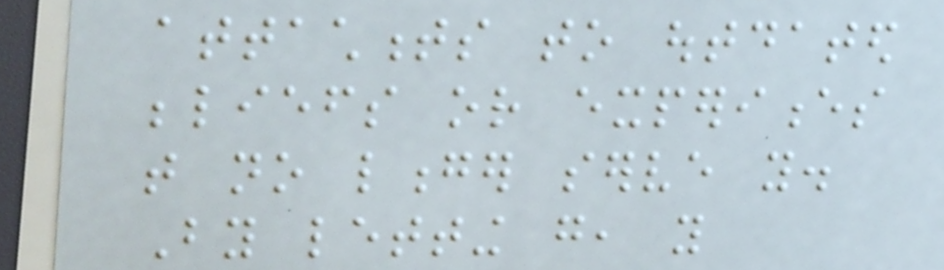attachments to outdated
beliefs or experiences
that no longer serve you.
By letting go, you
